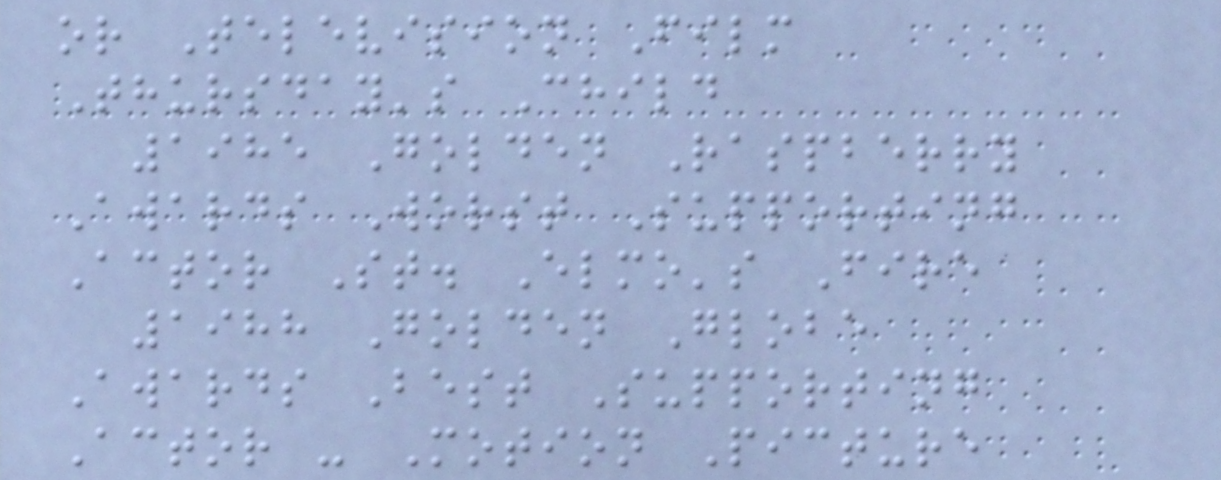or Television Film
Thursday's Child
1985 Golden Raspberry
Awards Worst Supporting
Actor St. Elmo's Fire
1988 Golden Globe
Awards Best Supporting
Actor - Motion Picture
